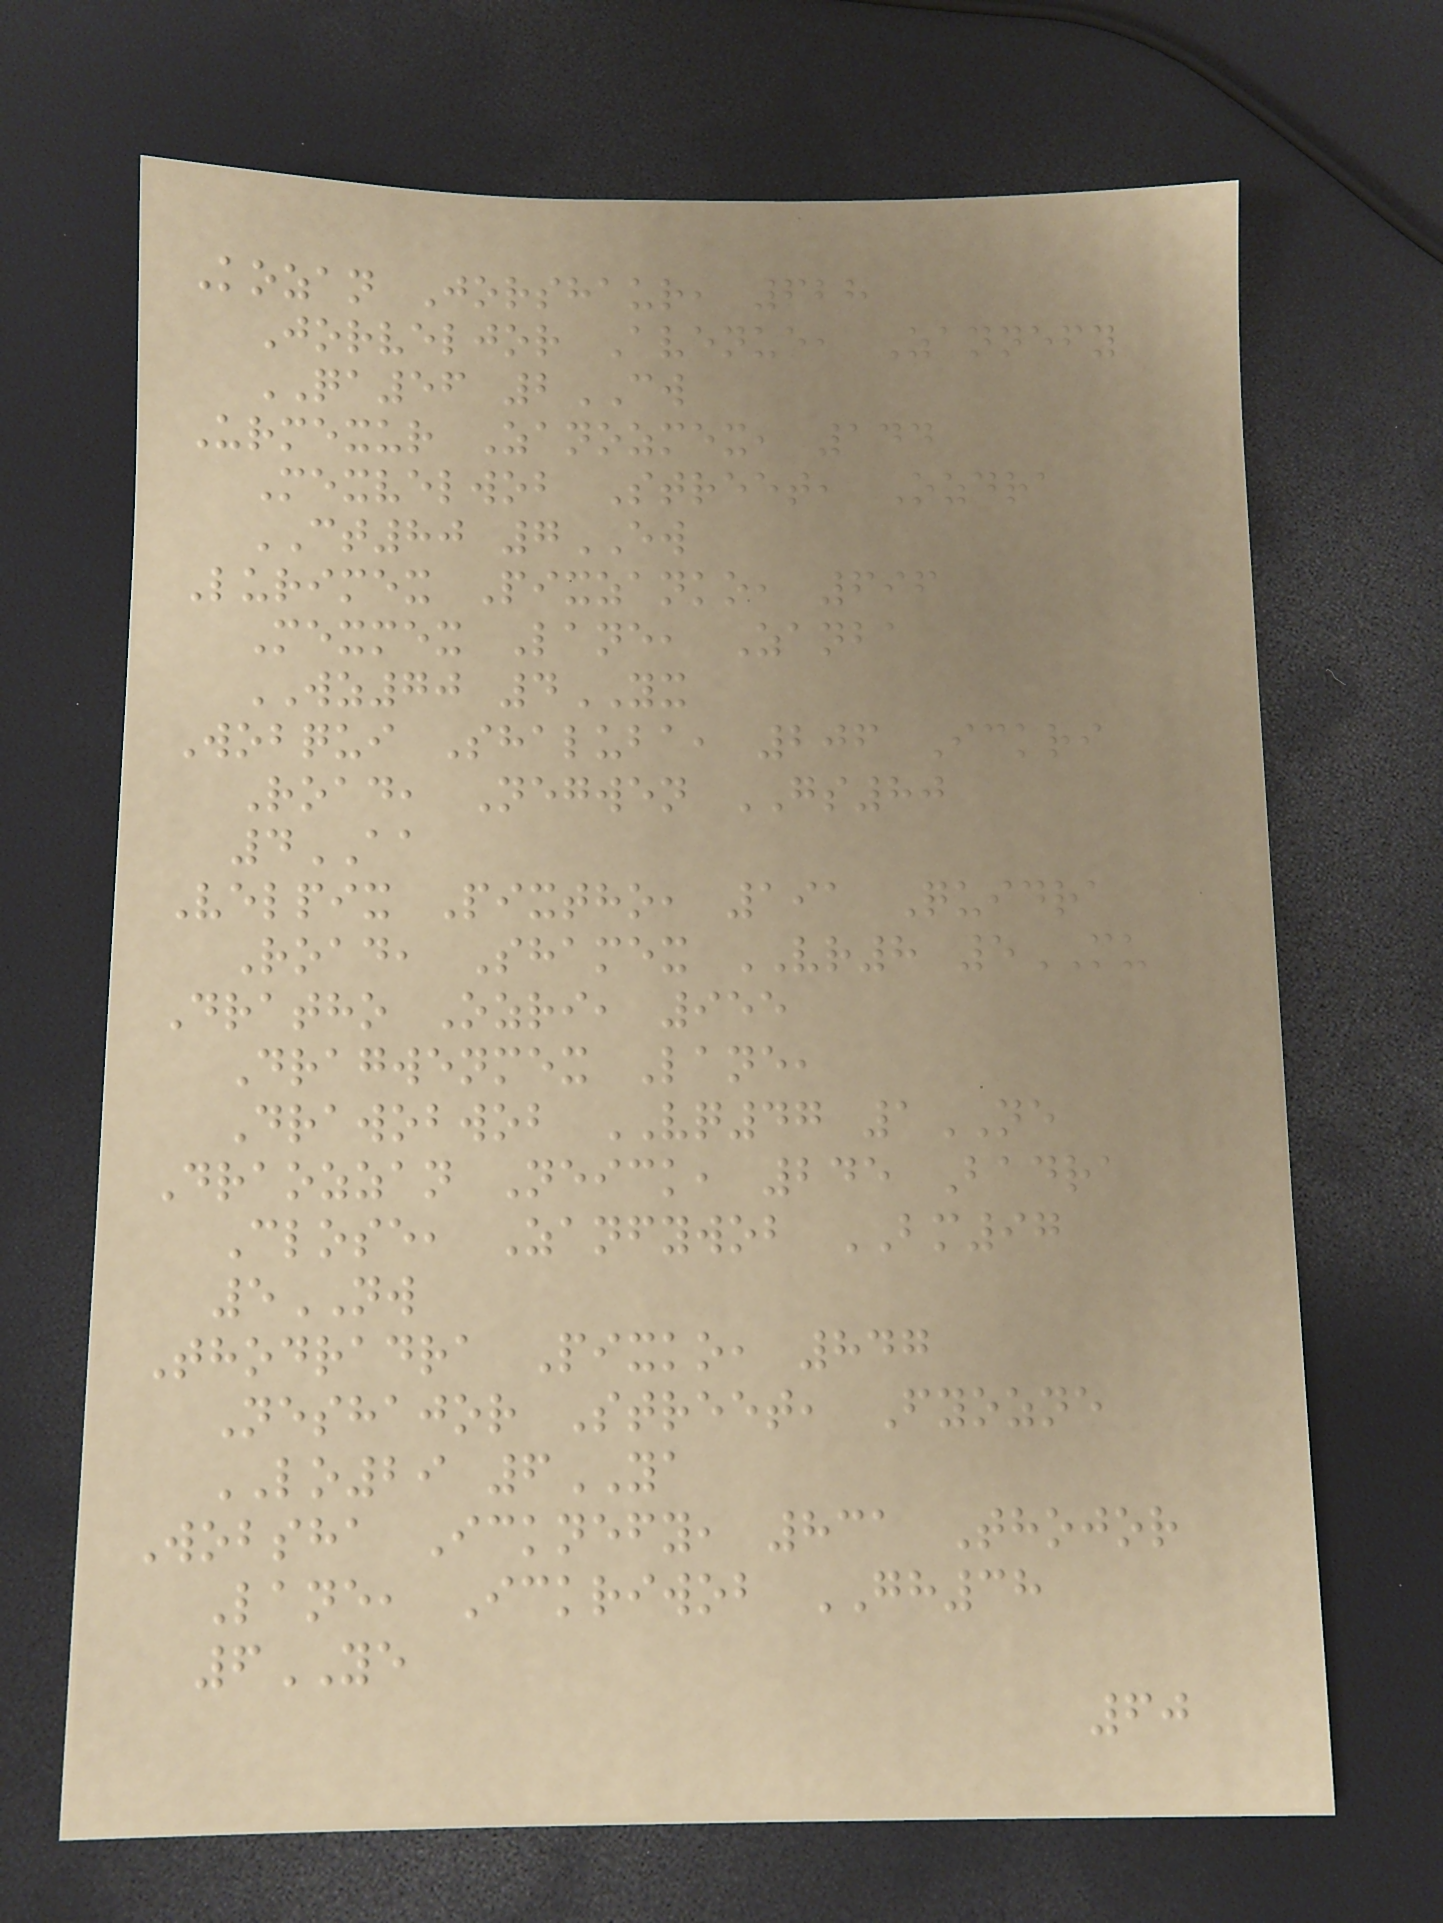Kozan Jorshaur, 628
Jorveljor Avenue, Zannefy
QA56 2CW
Urmexur Zanozmex, 144
Mexvelwob Street, Ozdra
CT80 7EW
Lurimex Pixzanko, 696
Mexmex Lane, Zanba
WZ70 4YX
Wobqui Shaluba, 206 Ickri
Road, Negwen GS80
4AA
Velpix Pixtho, 191 Quidra
Road, Shamex VR8 5MU
Dratho Ozri, 955
Dragwenmex Lane,
Drawobwob VQ47 1NE
Draozzan Neick, 245 Badra
Close, Zanfywob BM97
5NW
Thodradra Pixko, 847
Neshajor Street, Fyozne
LO29 6YA
Wobsha Icknefy, 831 Thojor
Lane, Ickriwob GH38
6YE
60
